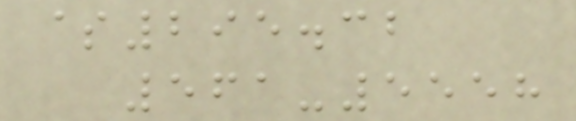$295.32
561-5558
